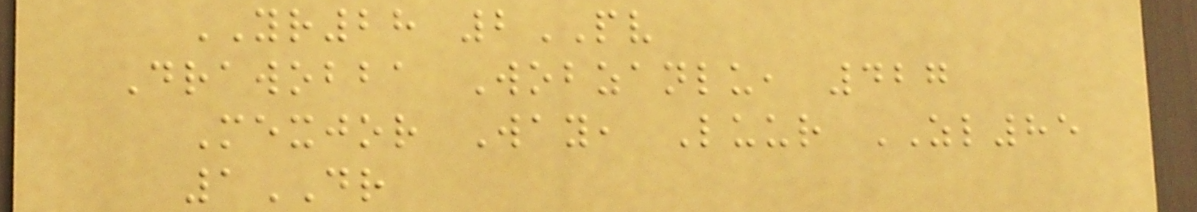YR28 2PV
Drawobba Wobzanlu, 427
Mexjor Way, Luur ZL85
1DR
